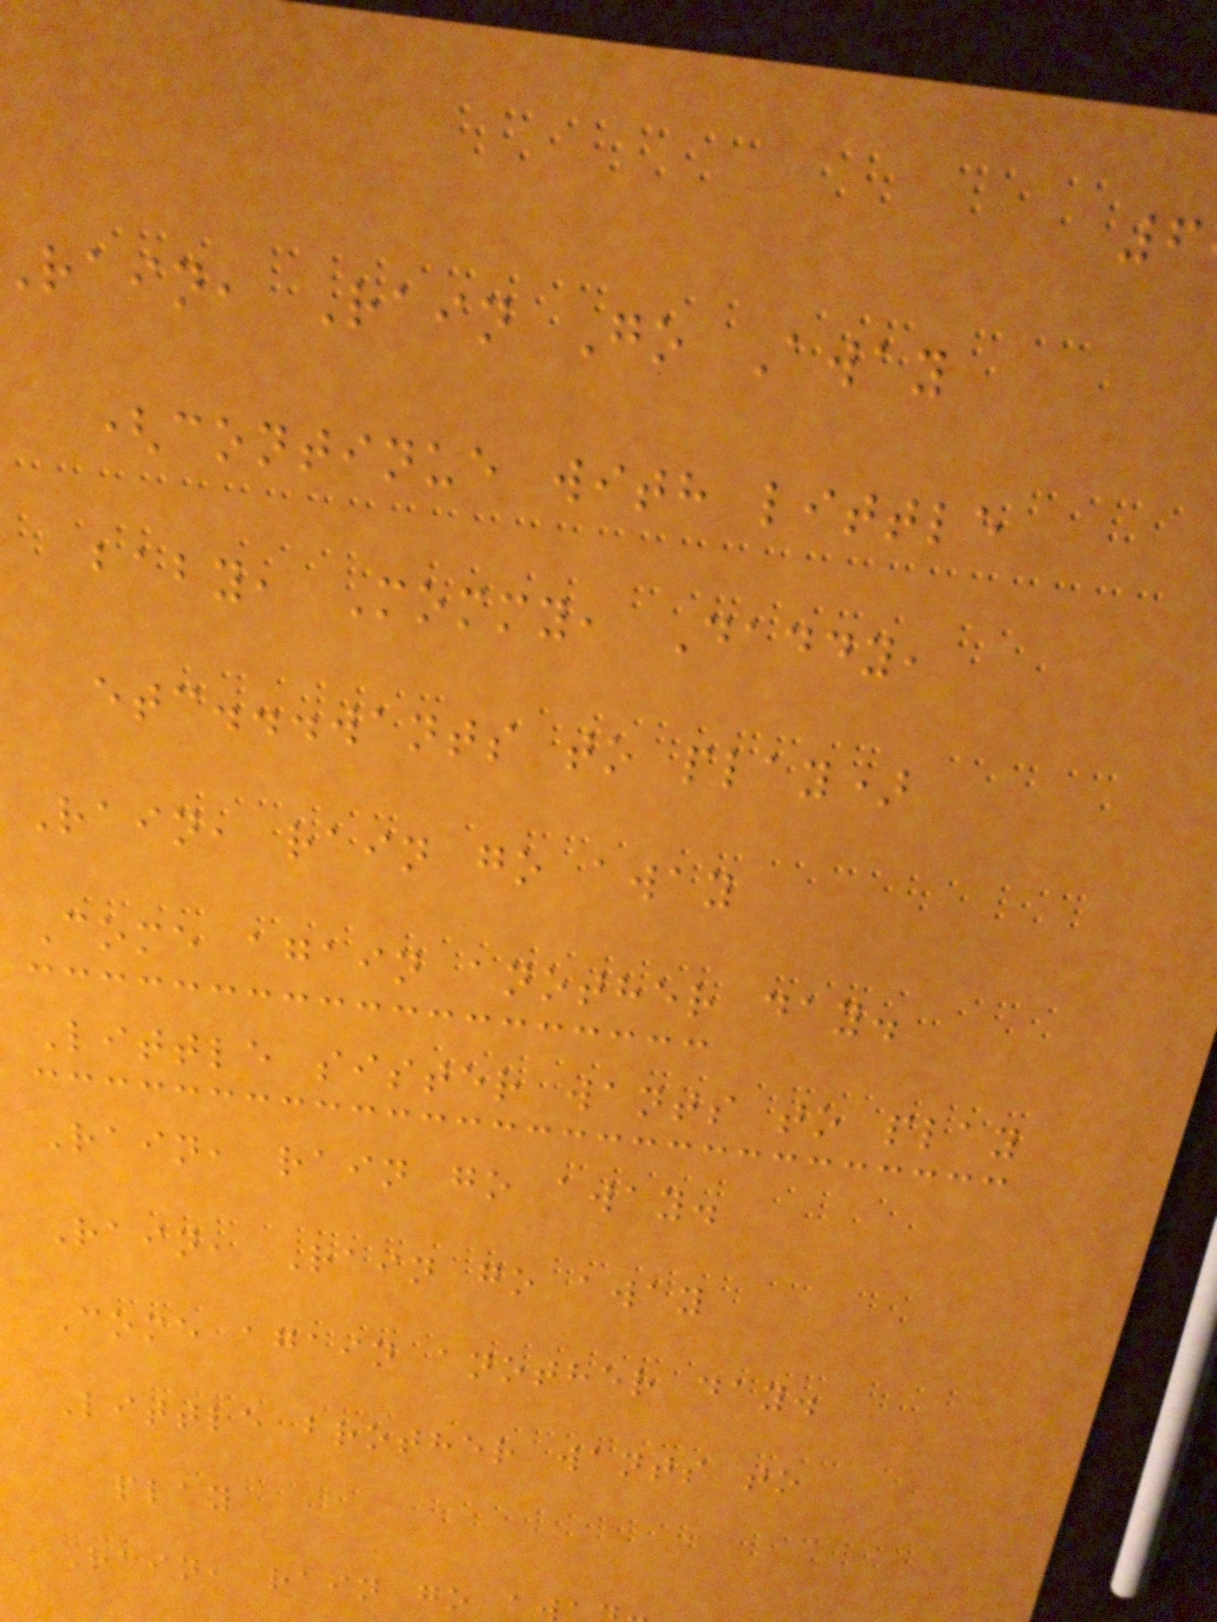rain, Rain Go Away
(continue with little
baby, Mommy, Daddy,
etc...wants to play)
Rain, rain go away
Come again another day.
Little sister wants to play
Rain, rain go away.
Rain, Rain go away
Come again another day.
Little brother wants to
play
Rain, rain go a
